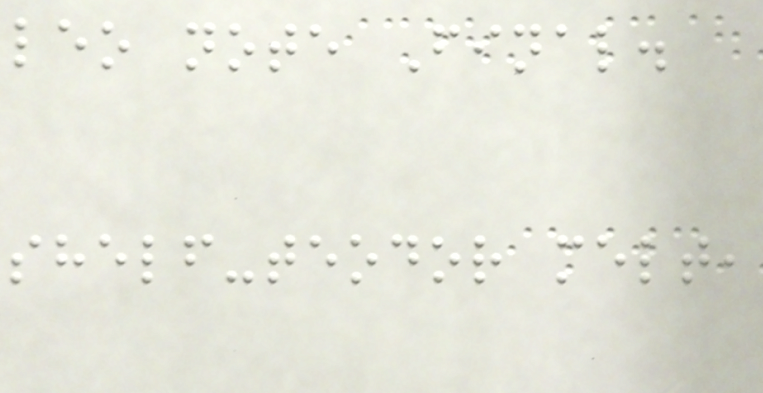leo note Final.
shelf-teodor melt,
